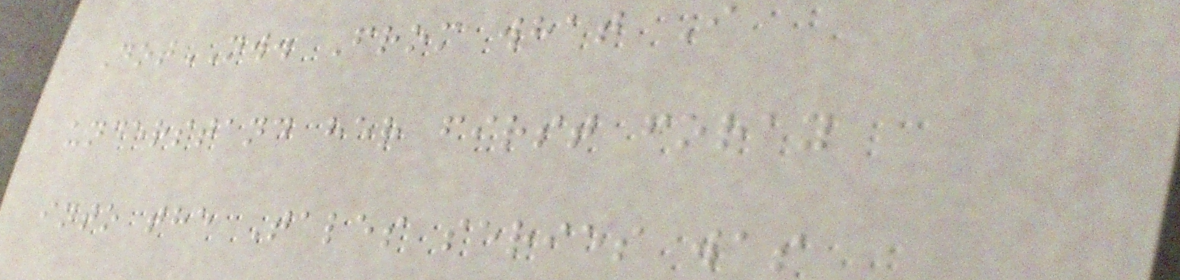DotNW. From what I
understand her first foray
into the Tales series was
